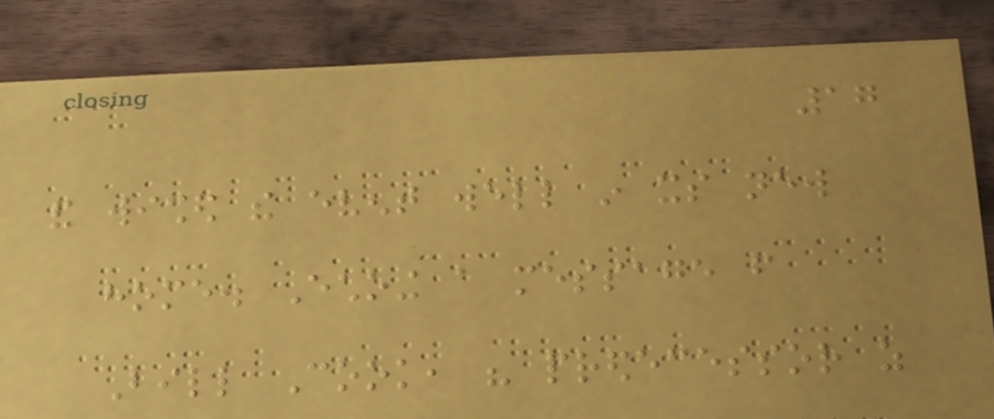17
and wished the event well in its new
home. Echoing a message from
Bill Cook, his predecessor as
